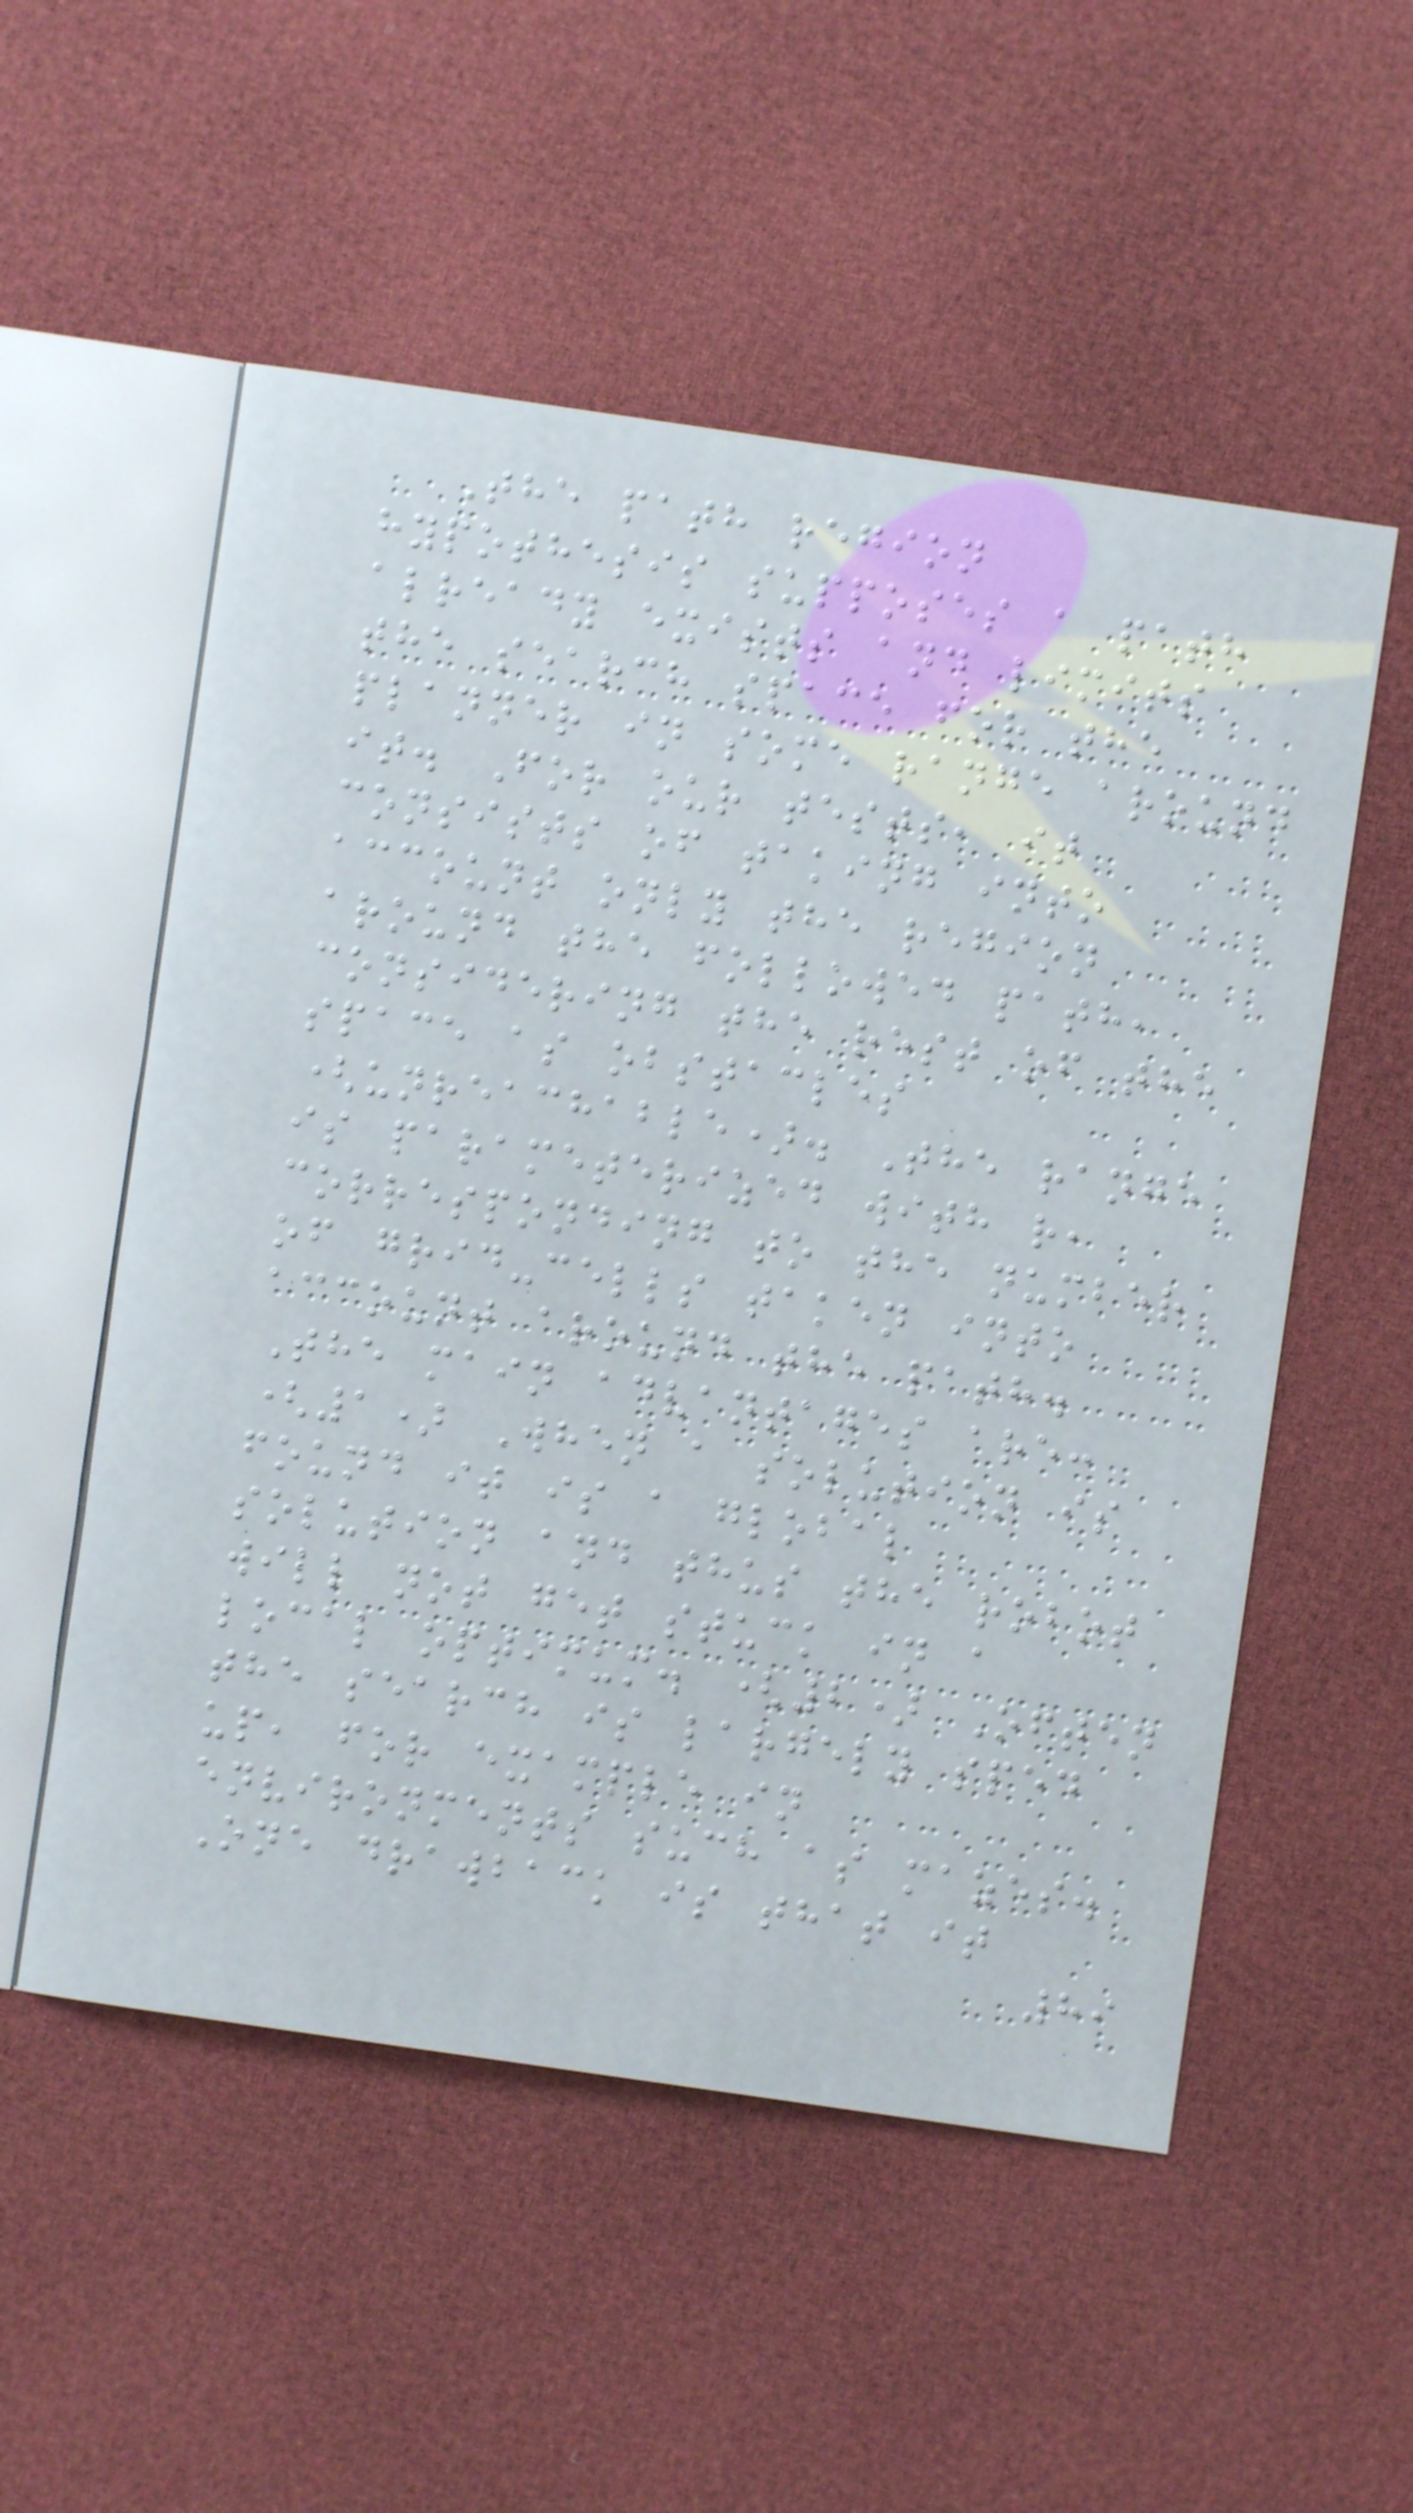The path region
hypothesis supposes a path
already exists and limits
the search space for the
planner in some range around
it. For our tests, it
consists of taking into
account only the region
around the followed path,
considering the rest of the
space as obstacles
(unreachable). The range
is parameterized with r,
corresponding to the number
of grid-cells taken into
account around the path.
The main advantages are:
(1) When a solution is
found it is a global
solution and thus the robot
will not get stuck in a
local optimum. (2) Often
the search is largely sped
up, for example in
environments such as mazes.
One drawback is that it
89
